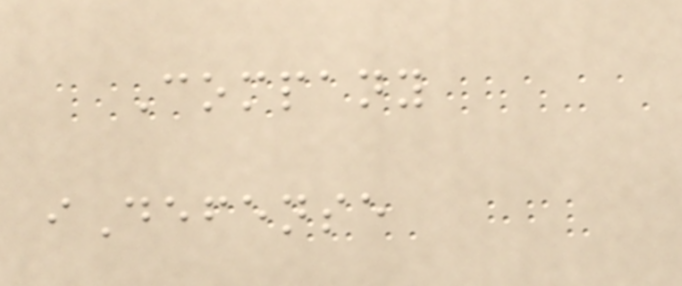Company
iDefense
